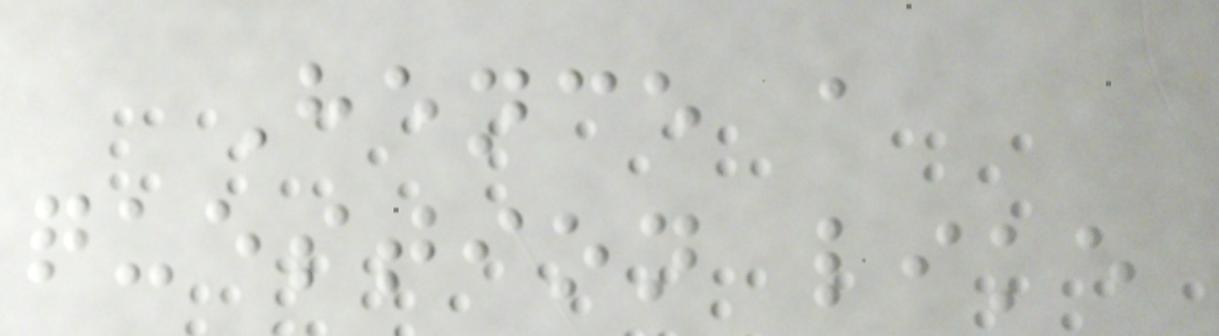Hence a
question like
